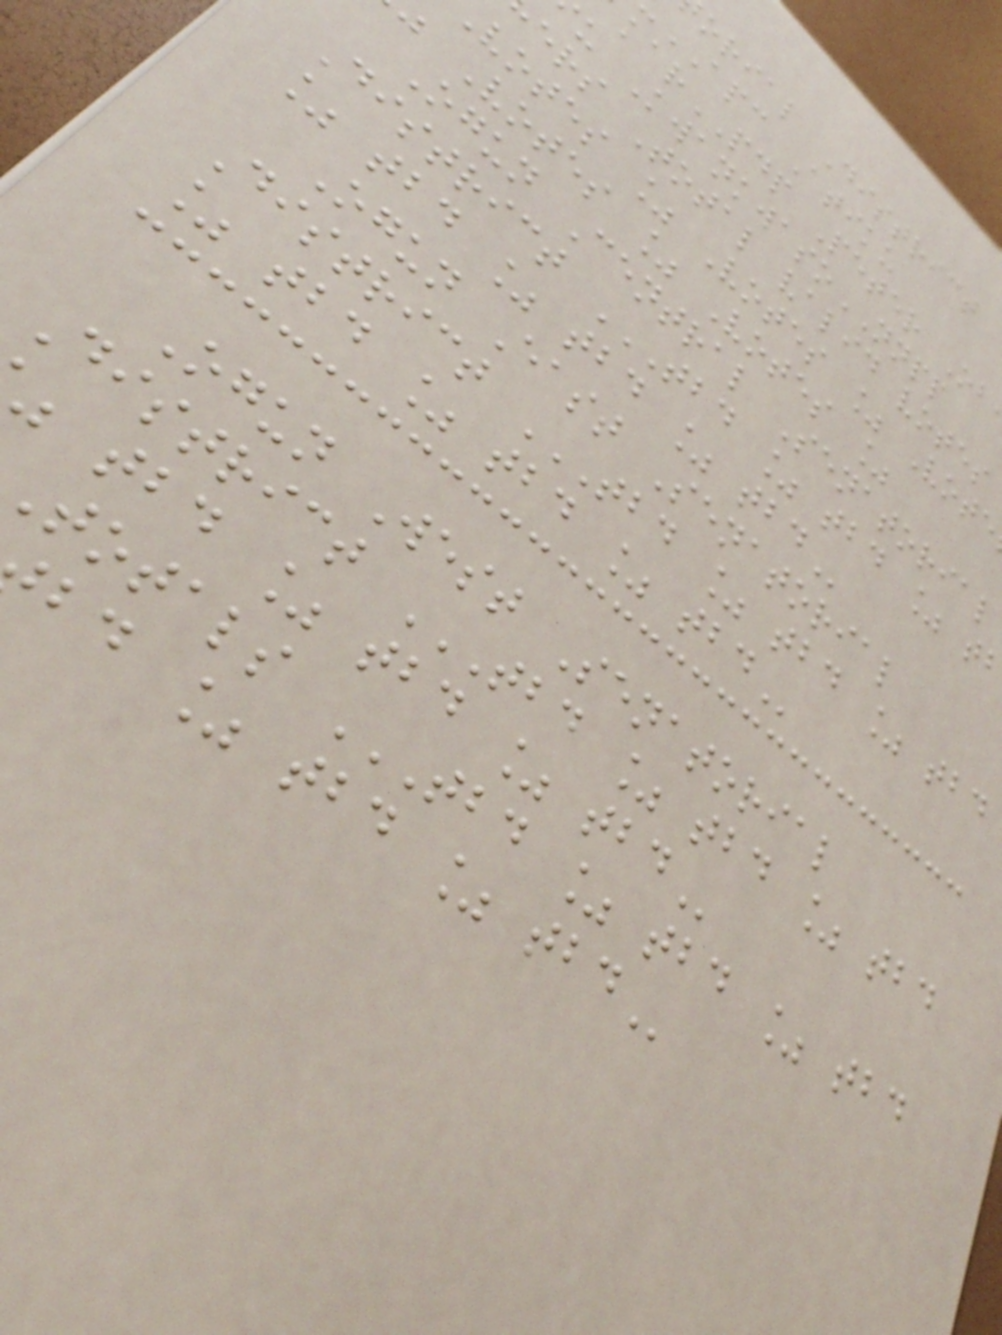orial District
APC Atiku
karPDP Peter Ob
u KwankwasoNNPP
ers Total valid votes
votes % Votes % Vote
Votes % Votes %
Ogun Central Senatorial
% tbd % tbd %
Ogun East Senatorial
District TBD % TBD % TBD
% tbd % tbd %
Ogun West Senatorial
District TBD % TBD % TBD
tbd % tbd %
bd % tbd %
